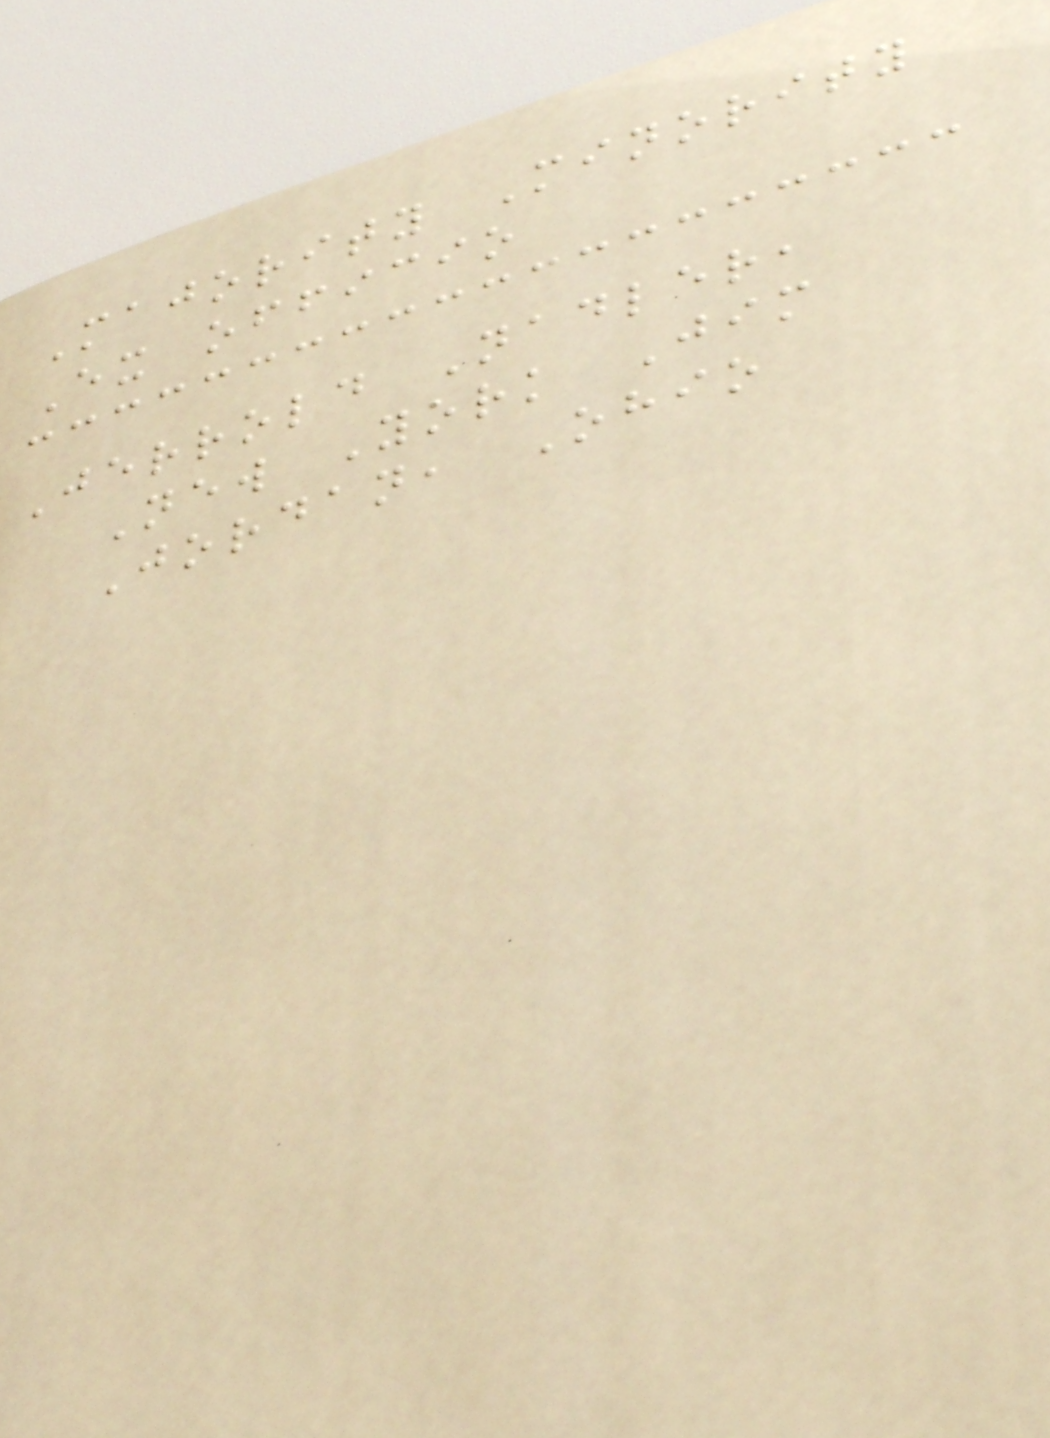Majority Minority
Ex officio
Jerrold Nadler,
New York Jim
Jordan, Ohio
